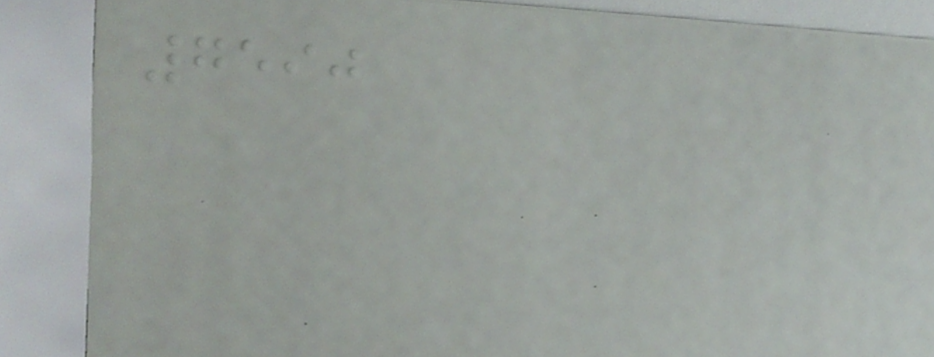7590
